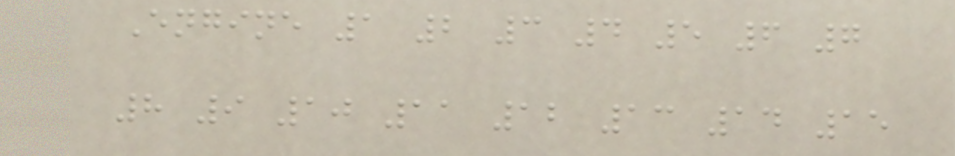Engine 1 2 3 4 5 6 7
8 9 10 11 12 13 14 15
